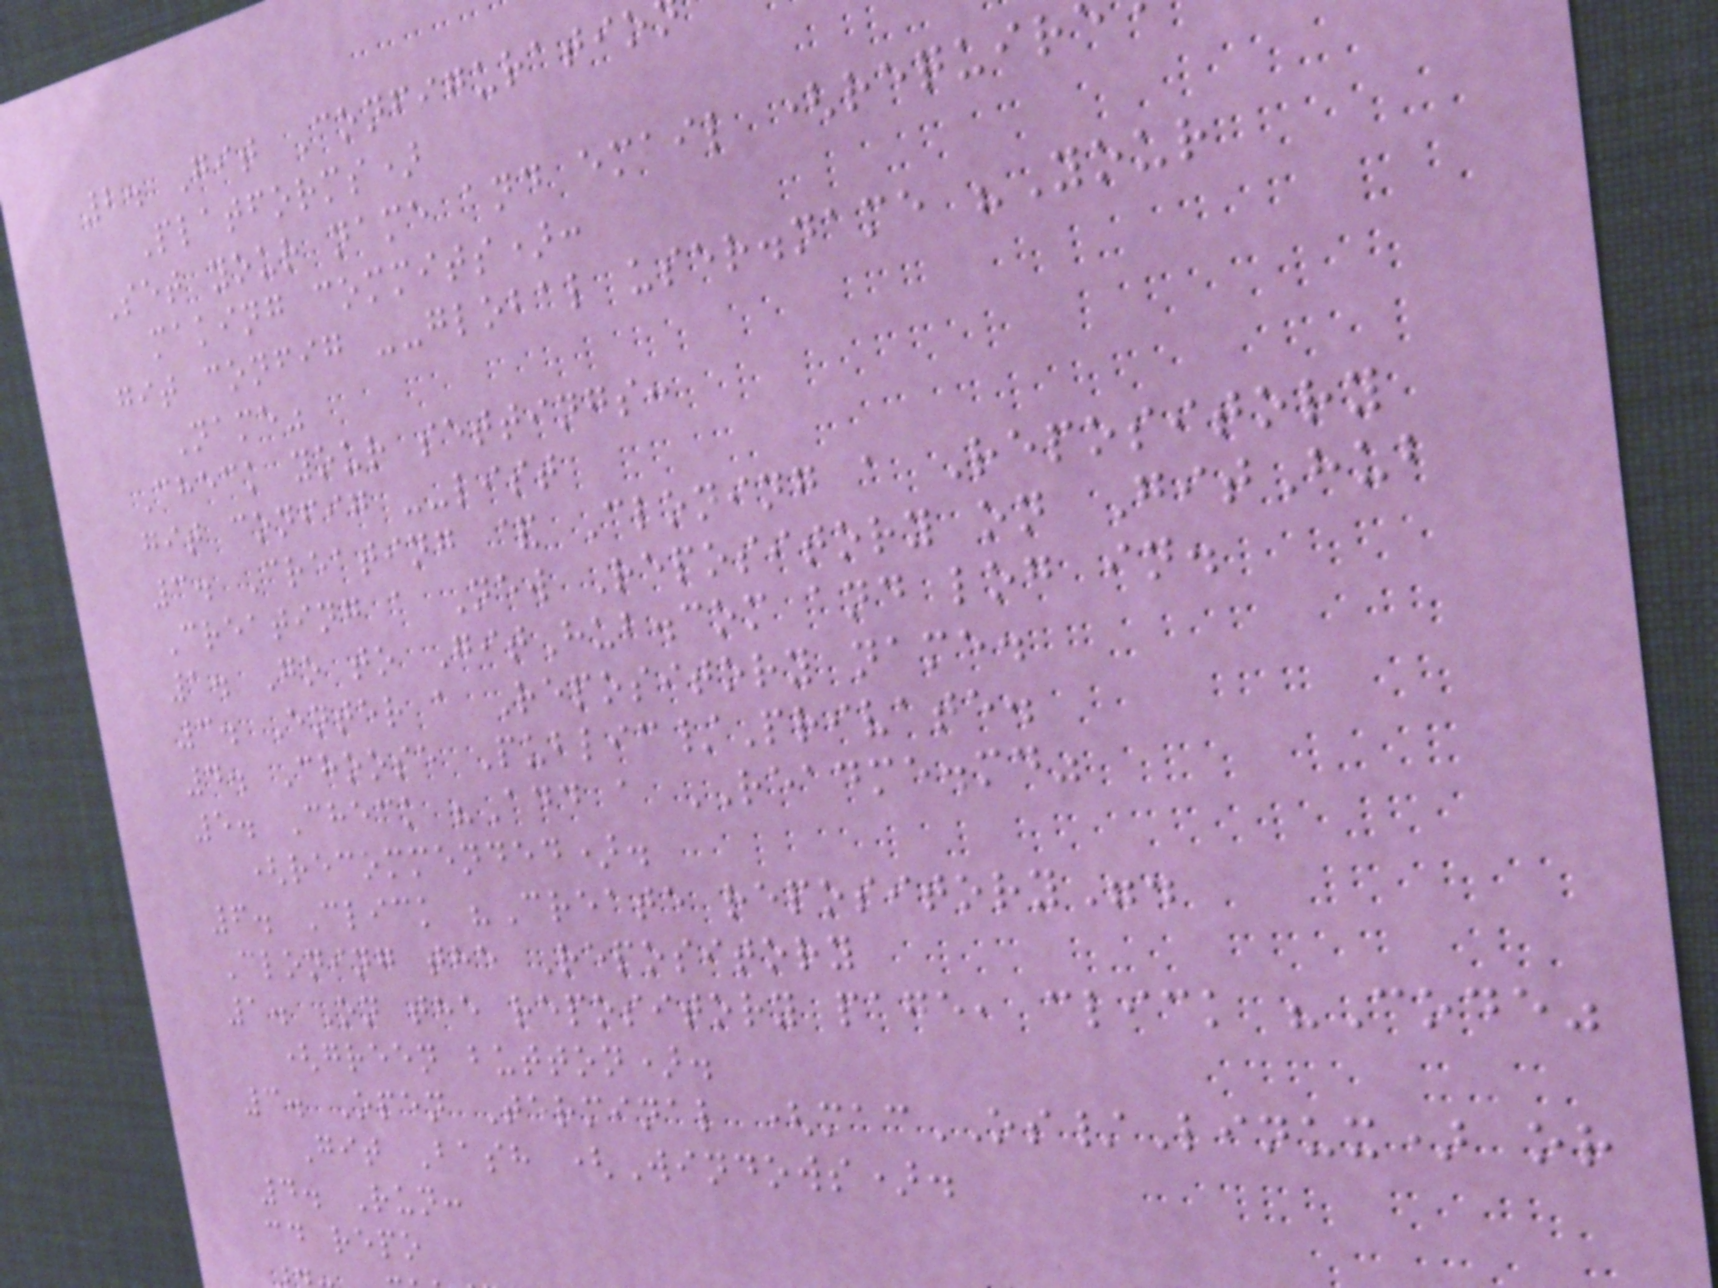2. Git Configuratio
Platforms)
Set your name and email (requir
making commits):
git config --global user.name "Your
Name"
Check your settings:
git config --list
3. Creating & Cloning a Repository
Creating a New Repository on GitHub
1. Go to GitHub.com and log in.
3. Enter a Repository name.
4. Choose Public/Private.
5. Check "Add a README.md"
(recommended).
6. Click "Create repository".
Cloning the Repository
1. On the repository page, click "Code"
(green button).
3. Open Terminal (macOS/Linux) or
Git Bash (Windows).
4. Run:
cd repo
